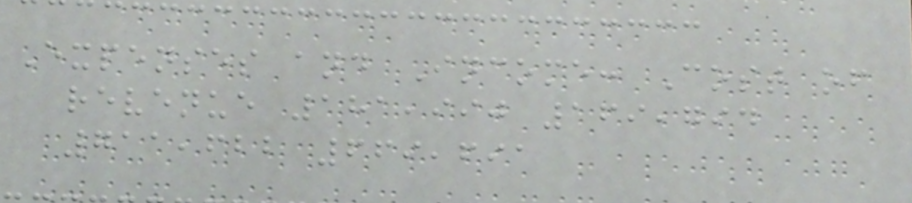Expenses and Income: Cost of
revenue 181,990 169,794
711,622 669,691
